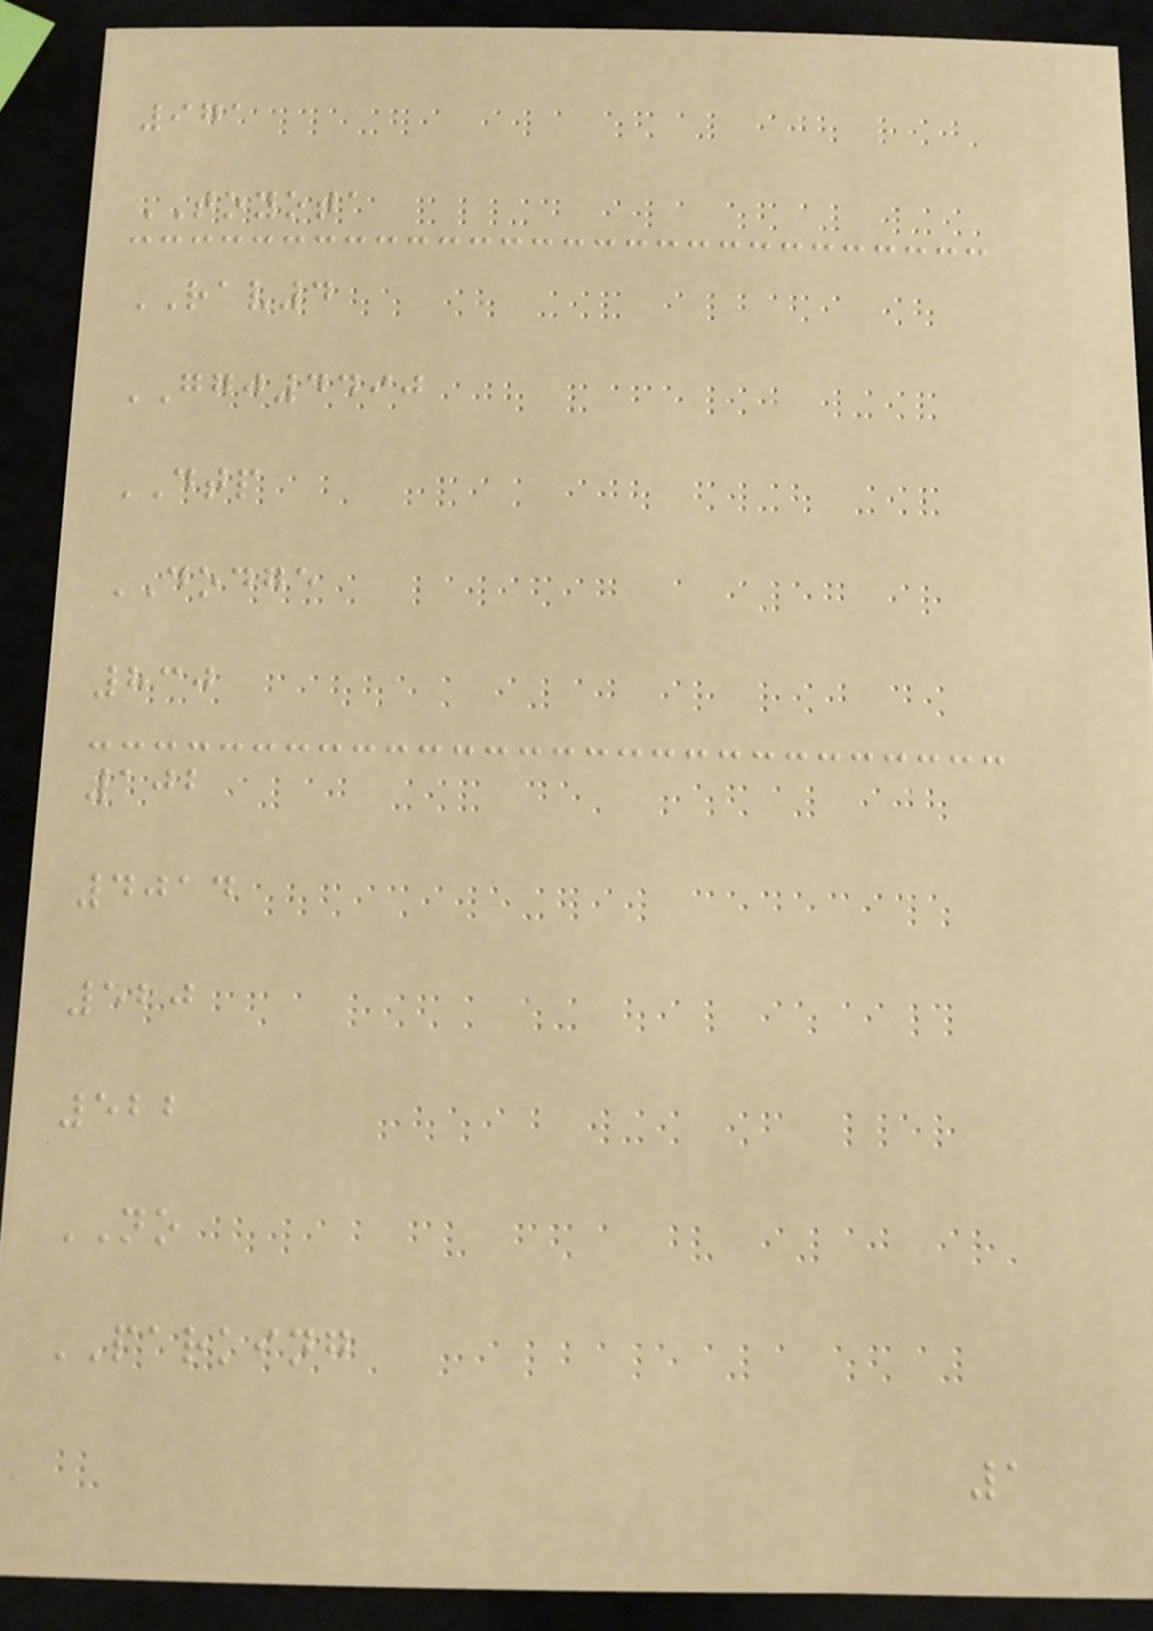971
TOYOTA
RAV4
GGJ4490
DTP
DODGE
830
102
4014
520
522
NO
PARKING
1
